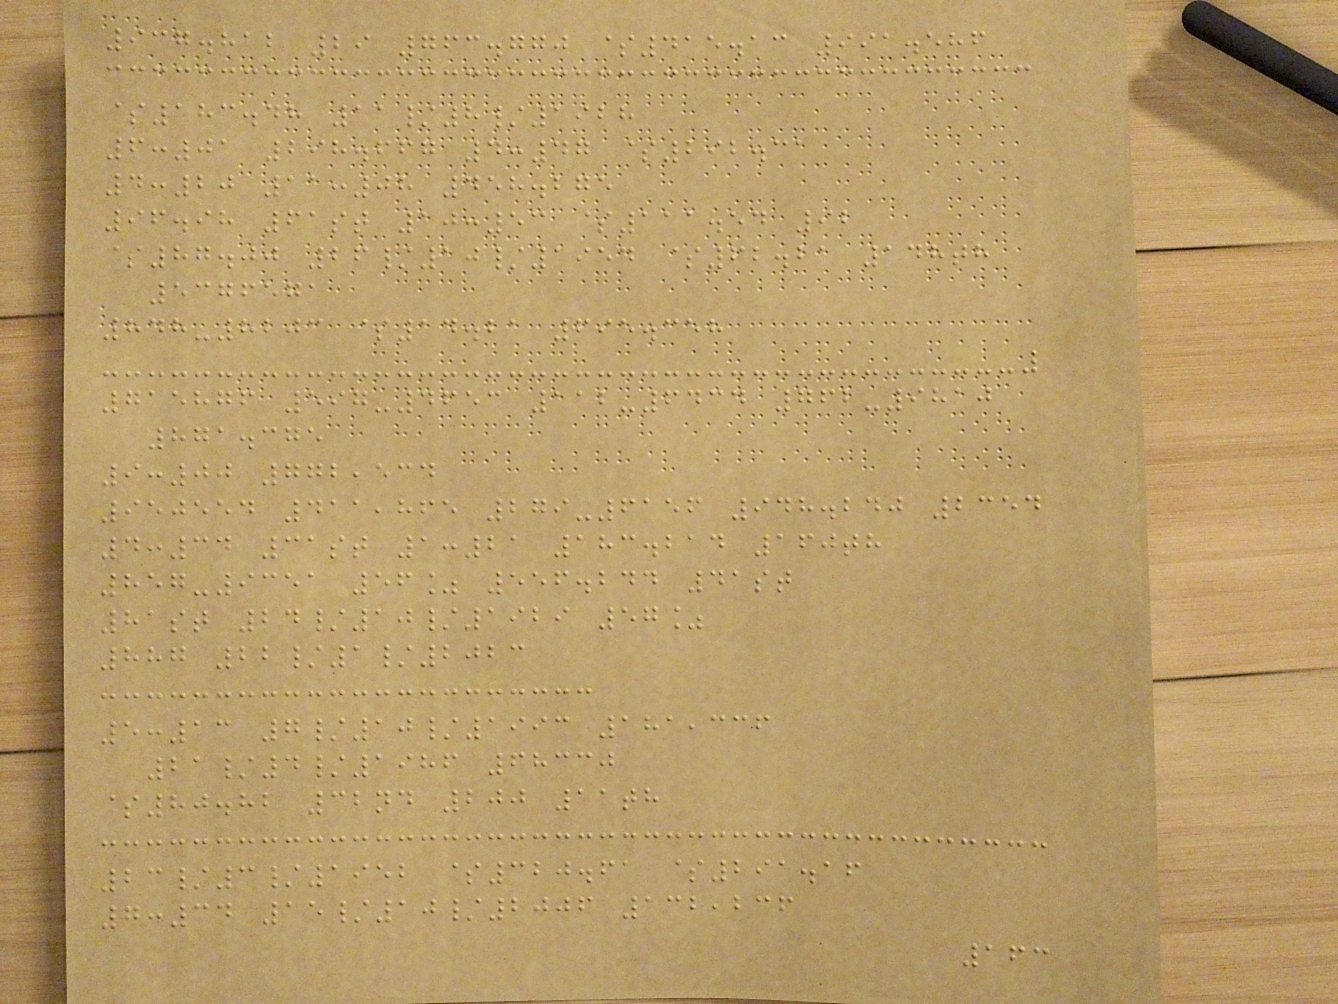937.812 29 763.770 $415.13 991.586
$183.48 11/8/1928
6:01 298.667 4:47 $292.31
4:20 11:08 458.275
96.98 61st 10:53 $111.54 92
$87.00 26/10/1954 $62.21 148th
5376571
848-8203 $14.21 695.358
715876 597-4653 112-6434 762-9810
871.375
9:00 772,534
950554 411,865 279-6156 948.240 2354
4:34 31st 1:21 183.214 160th
857-9351 56% 556.244 41st
81st 24/10/1929 57%
887 22/1/2023
5:13 7/10/1993 181,336
21/4/1986 68330
$80.82 32nd 200 11th
23/3/1952 $320.61 $291.16
7:34 15/10/2006 132,236
163
